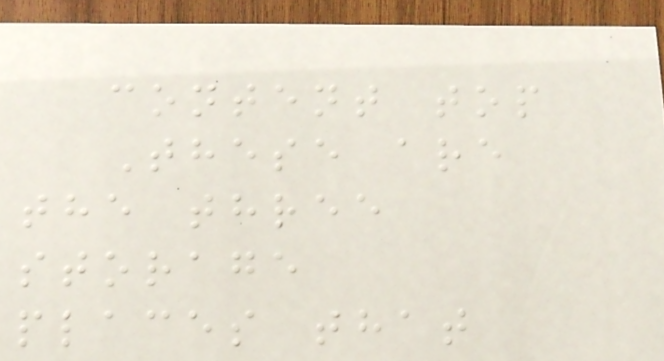content top
These are
the three
storage
places that
